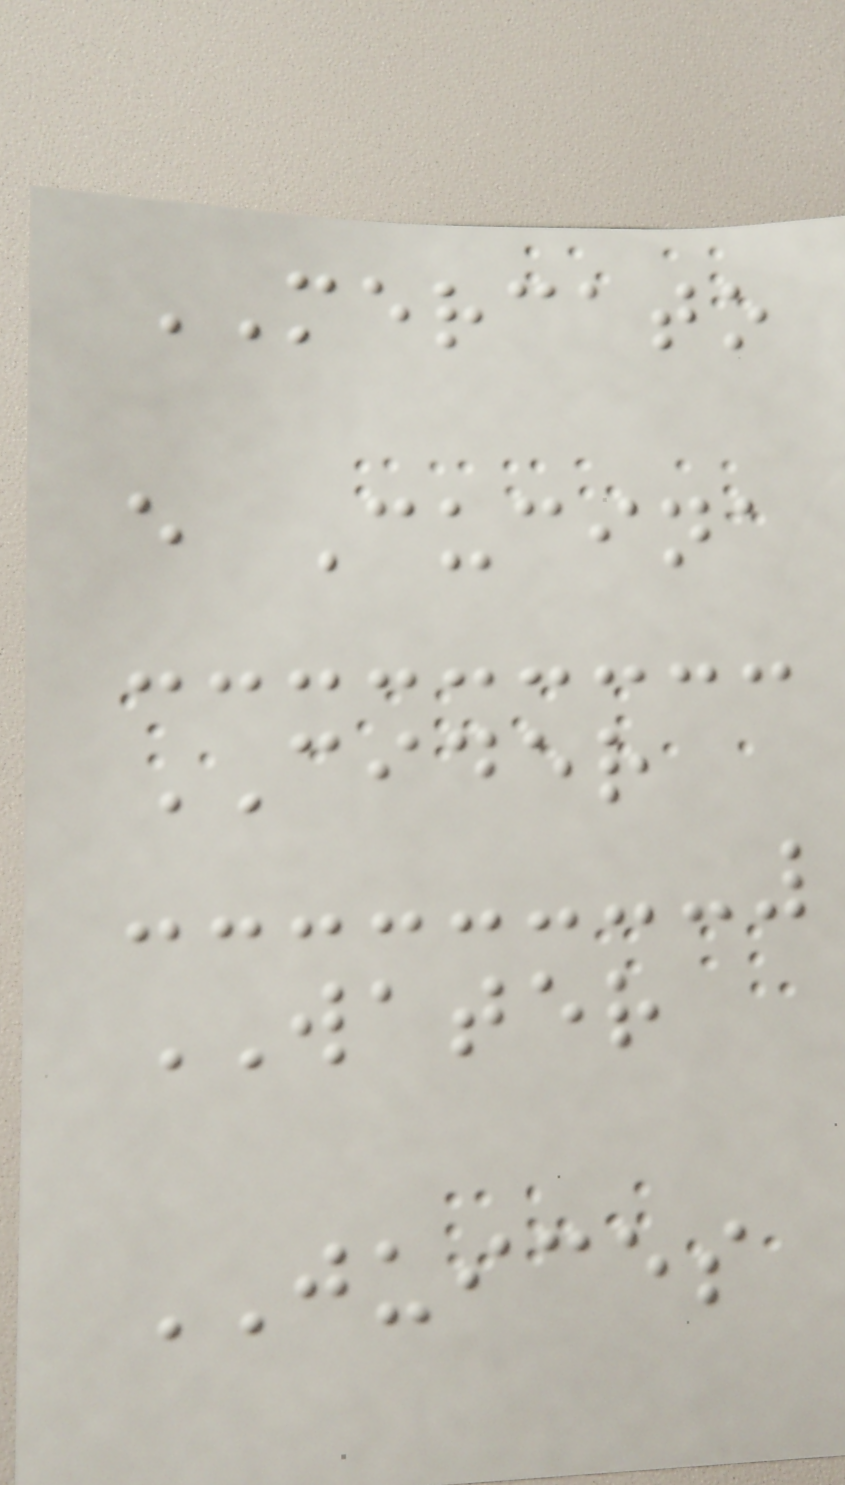MERCATO
e Cucina
CIDER
WATER
JUICES
